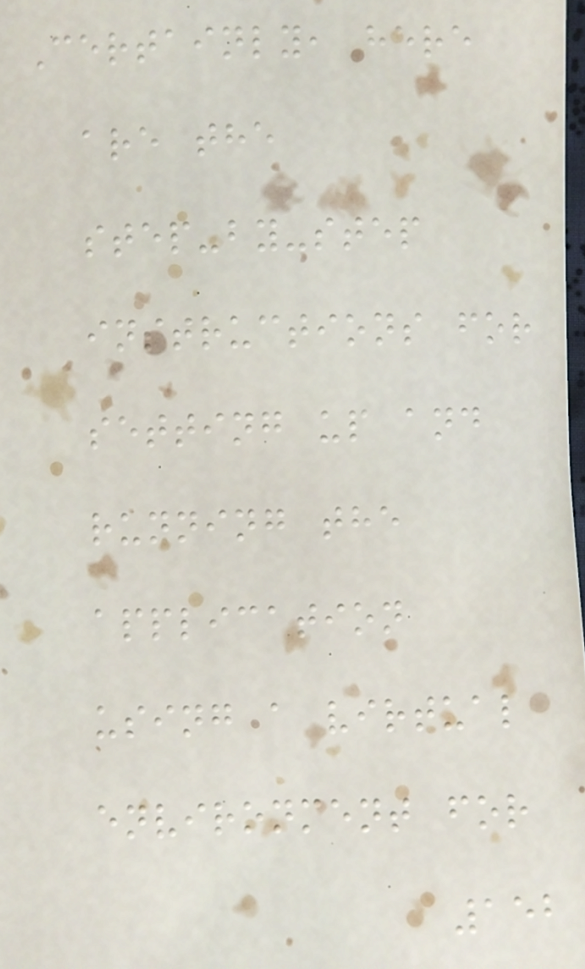Certainly, here
are the
step-by-step
instructions for
setting up and
running the
application
using a virtual
environment for
152
